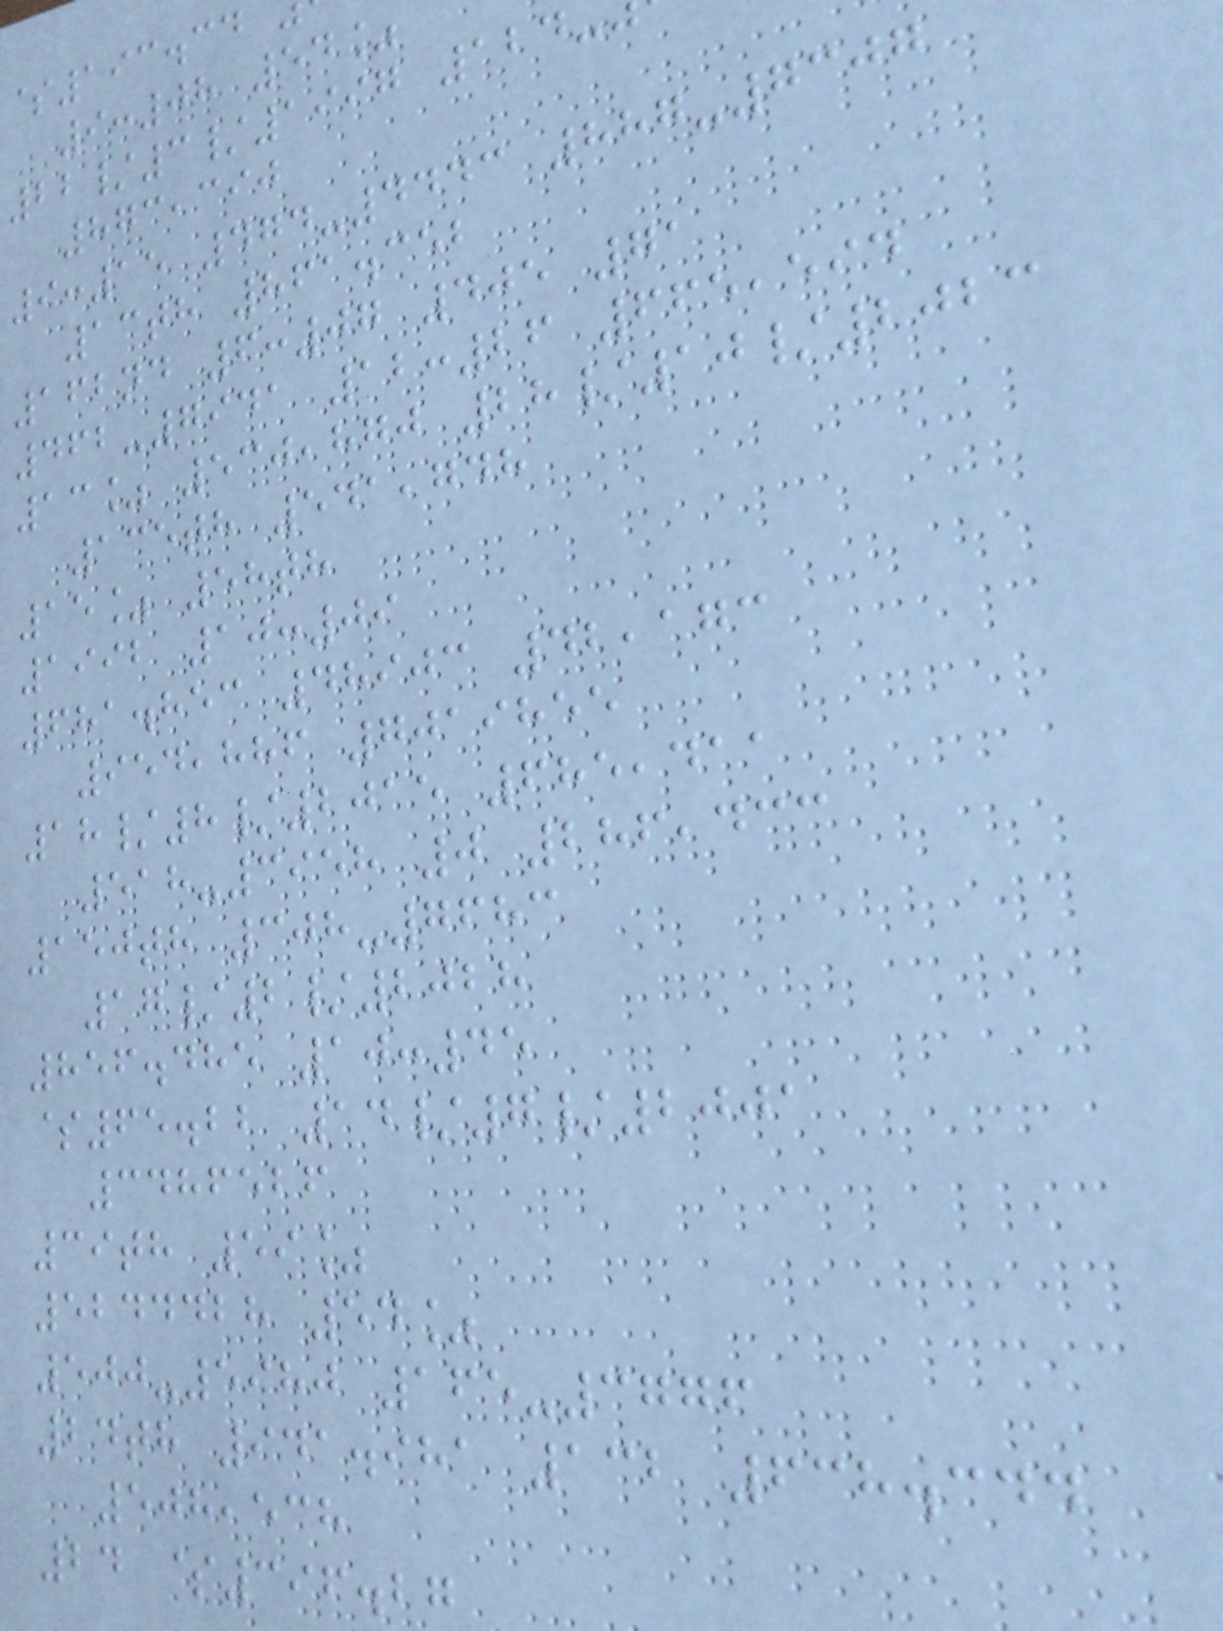$193.34
9:08 54%
22/3/1997 124
873,390
9:15 474-4443 887-7307
13th 861.352
162nd 6:07 405 71
462-7941 12:26 665,594
13% 530,870 28/10/2023
135th 541,748
15% 58th
1992 10:09
681.853 48903 42,173
954,886 7019855
18/8/2015 685,411
518-3958 0 286,433
150th 308-7683
17/2/2028
856.485 10:45
$65.22 14/7/2001
3486526
39th 59%
5244428 54%
500-5980 165-3776
24th 941.981 132 638.344
508,538
24 $396.27
